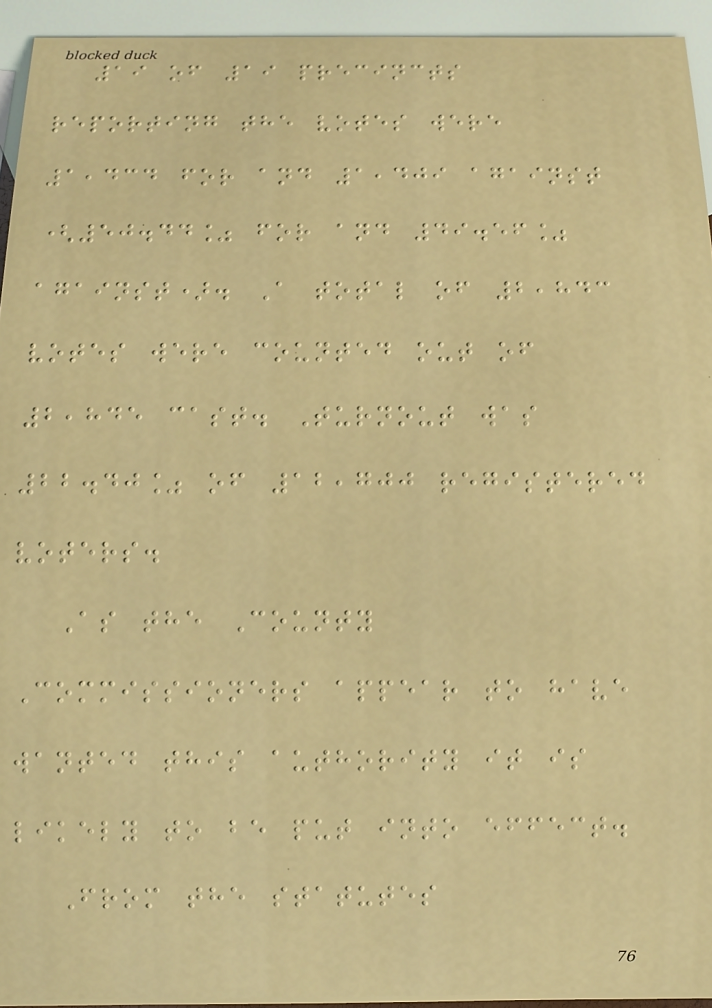19 of 19 precincts
reporting the votes were
1,434 for and 1,409 against
(50.44% for and 49.56%
against). A total of 2,843
votes were counted out of
2,845 cast. Turnout was
22.40% of 12,700 registered
voters.
As the County
Commissioners appear to have
wanted this authority it is
likely to be put into effect.
From the statutes
